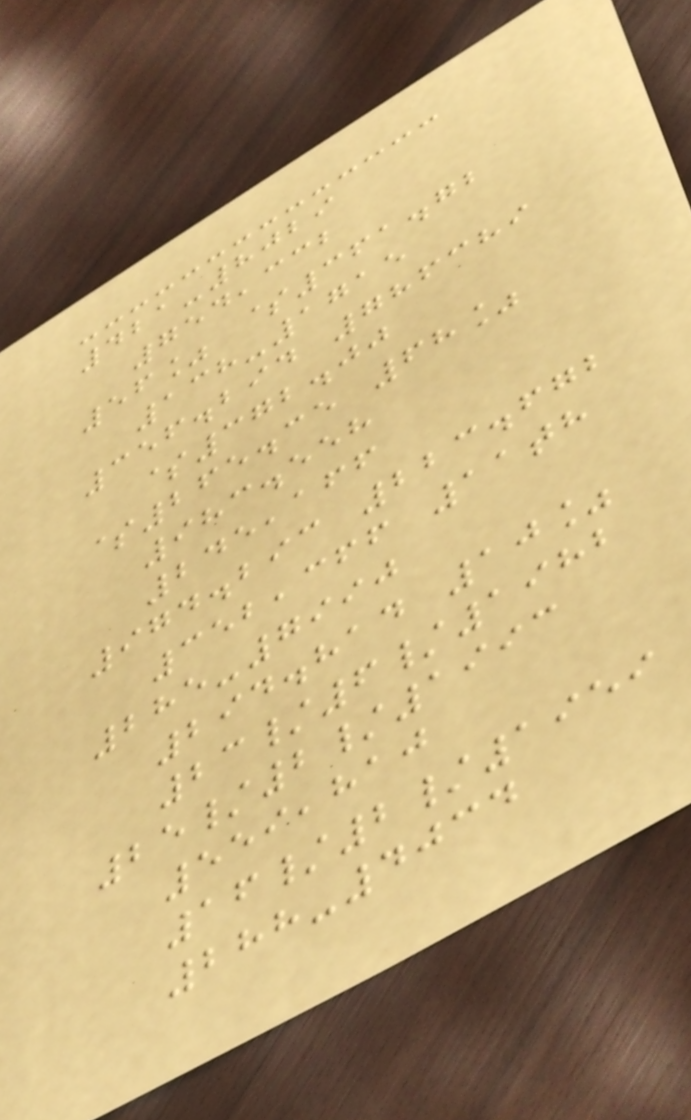421-8029
754,332
56% $361.72
138-1715
356.294 786389
$372.00
$265.35 68%
983.558
245,166
974.293 223.672
352,366 11th
285-7990
294.814 10%
23/6/1982
25/2/1993
559,810
16/2/1959
288-4034
